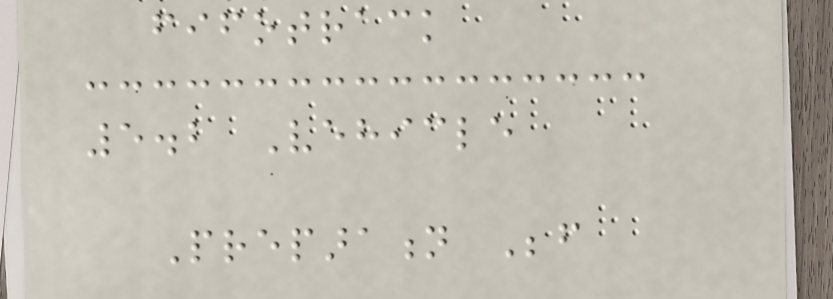fifotrack
5.2 Vehicle
Preparation Before
